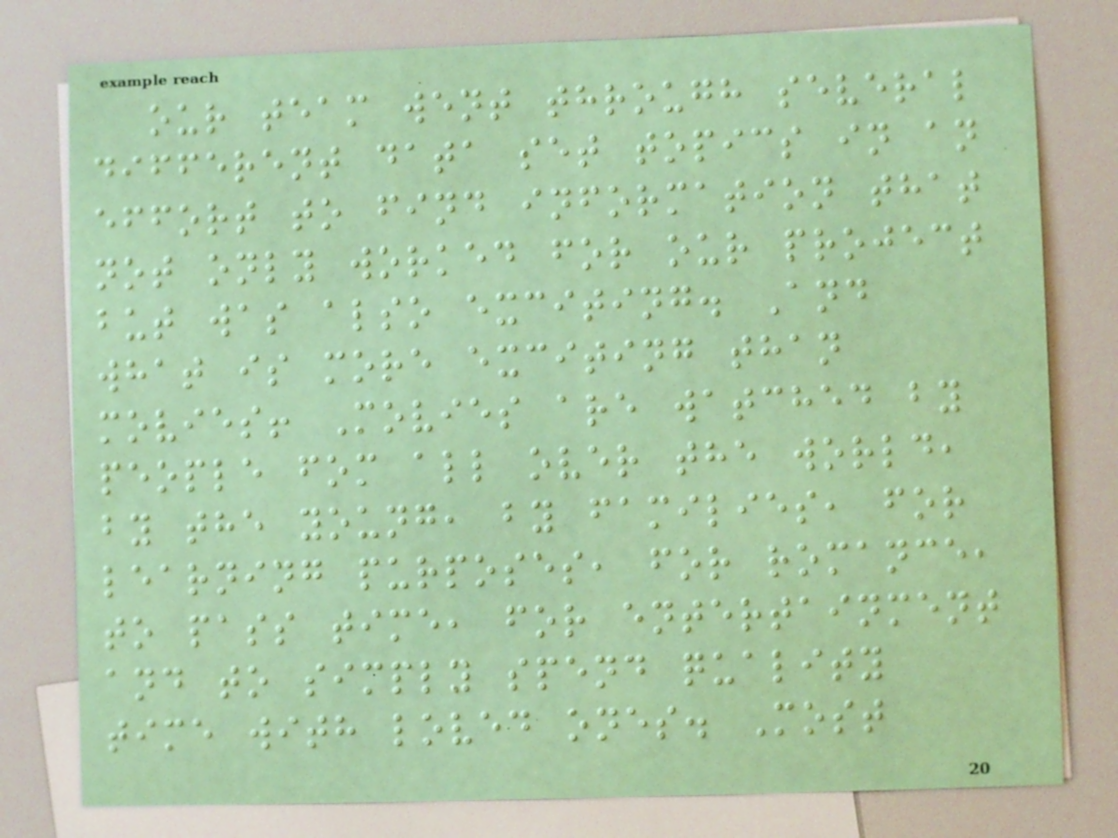our team went through several
different data set topics in an
effort to find information that
not only worked for our project
but was also exciting. And
what is more exciting than
movies! Movies are watched by
people fom all over the world,
by the young, by families, for
learning purposes, for romance,
to pass time, for entertainment
and to simply spend quality
time with loved ones. Most
